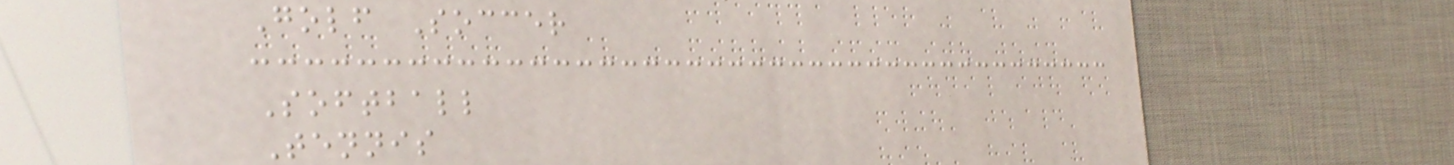Golf Soccer
Softball
Tennis
